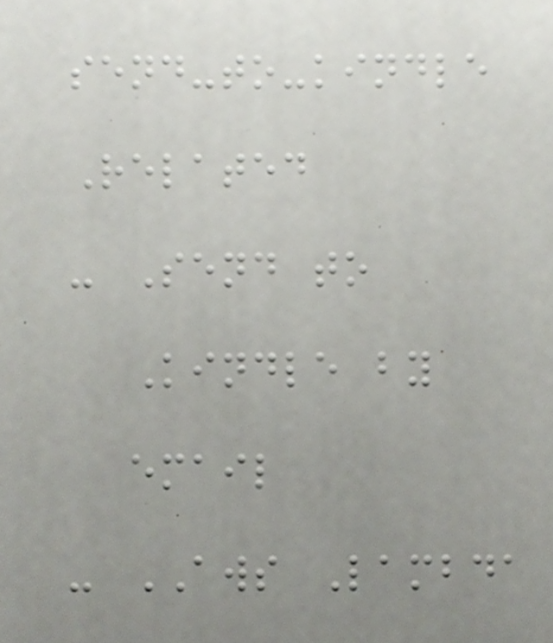send-to-kindle
Related
- Send to
Kindle by
email
- AWS Lambda
